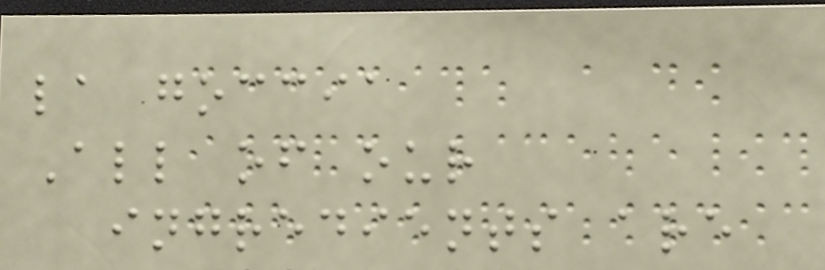la goccia
All of our
ingredients are
